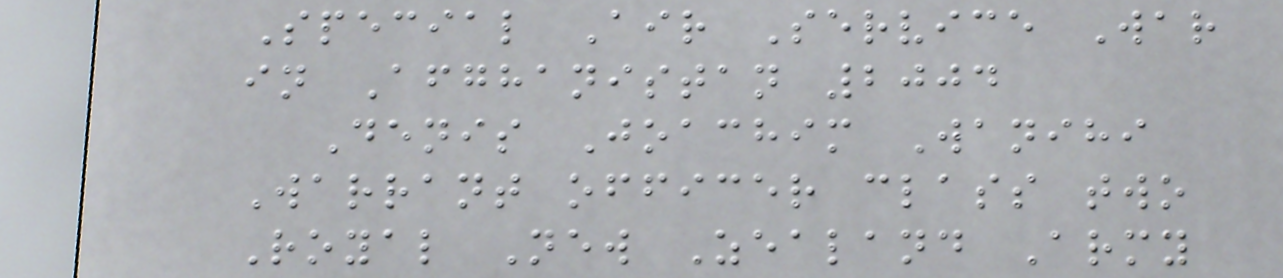Special Air Service War
in Afghanistan 2004
Denis Joachim Wanihi
Warrant officer class two
Royal New Zealand Army
